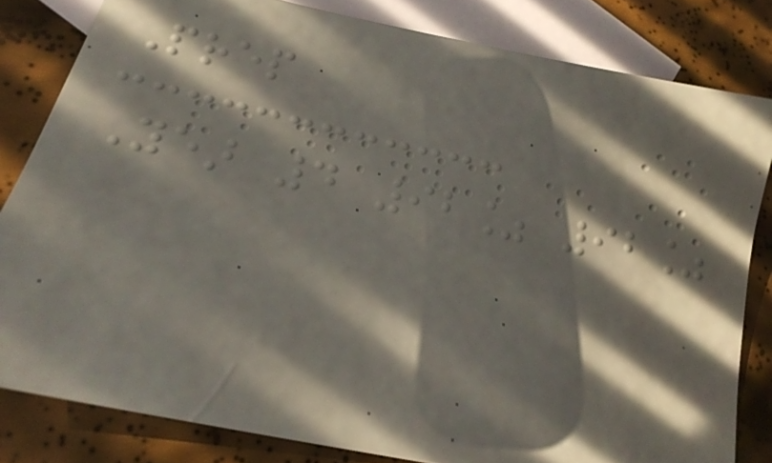Prep
Year 4 92% 92%
